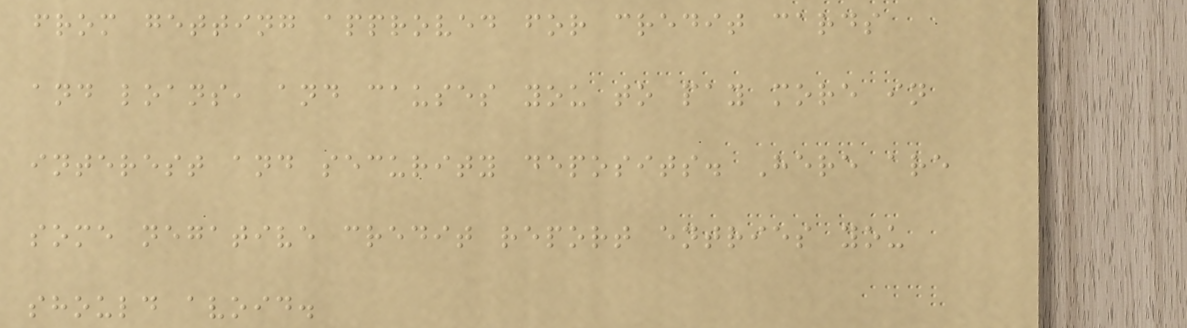from getting approved for credit cards
and loans, and causes you to pay more in
interest and security deposits. Here are
some negative credit report entries you
should avoid.
